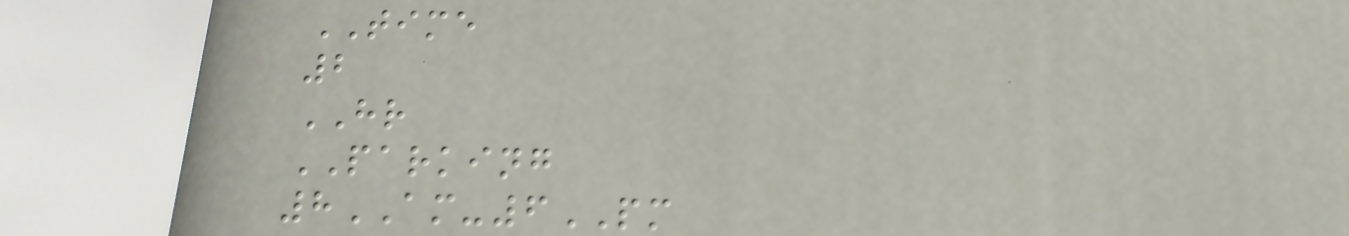TIME
2
HR
PARKING
8AM-6PM
